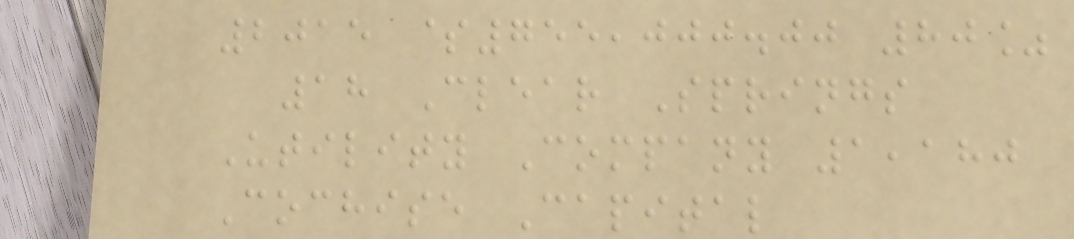2015 $755,000.00 80%
18 Clear Springs
Utility Company 1,180
Cochise Capital
